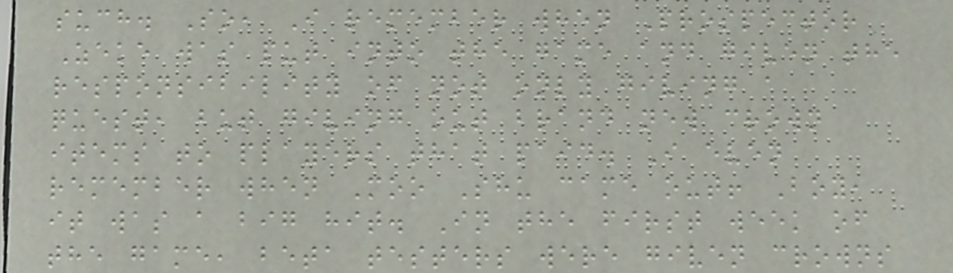such. So, I remember when Prospector
Zeke was put into the game and given the
responsibility of not only giving a
quest, but giving out brand new crown
items to players that paid. I even
remember when Moo Shu came out! Boy,
it was a big hit. In the first week of
the game, beta testers were given crowns
